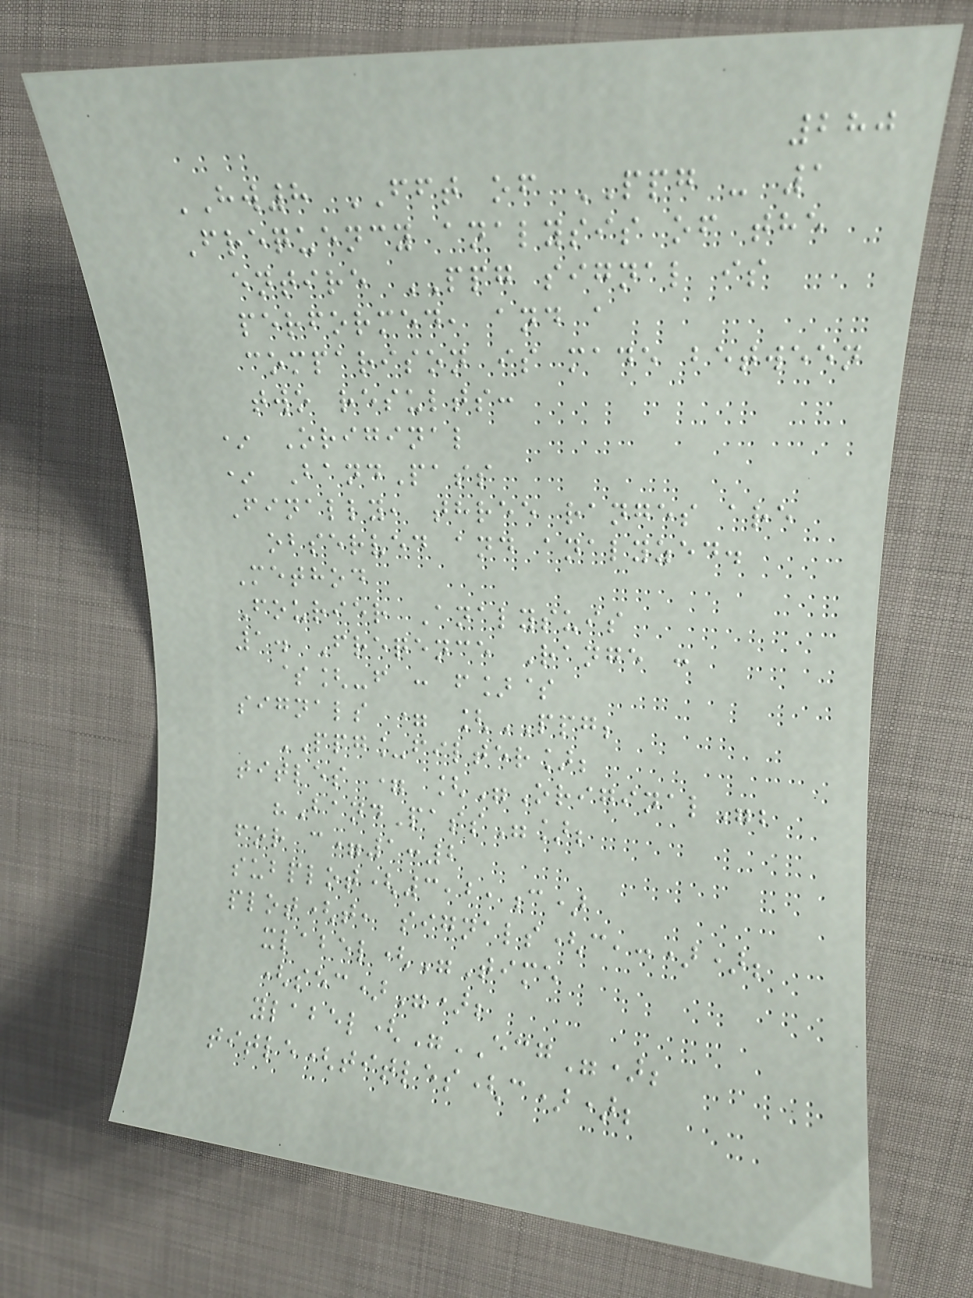280
HW8 FFT of PPG - 1
Frequency analysis of the
entire PPG signal is
performed, and a
comparison is made between
two results:
* Original
* BandPass
Finally, three ranges are
observed and analyzed.
Method
Fourier Analysuis
1. Freqence Range :
$[-f : f]$
signals = [PPG;
PPG_filter];
titles = ["Original";
"BandPass"];
for c=1:2
subplot(3,2,c)
plot(t, signals(c,:));
xlabel("Time
(sec)");
ylabel("ECG");
title(titles(c));
